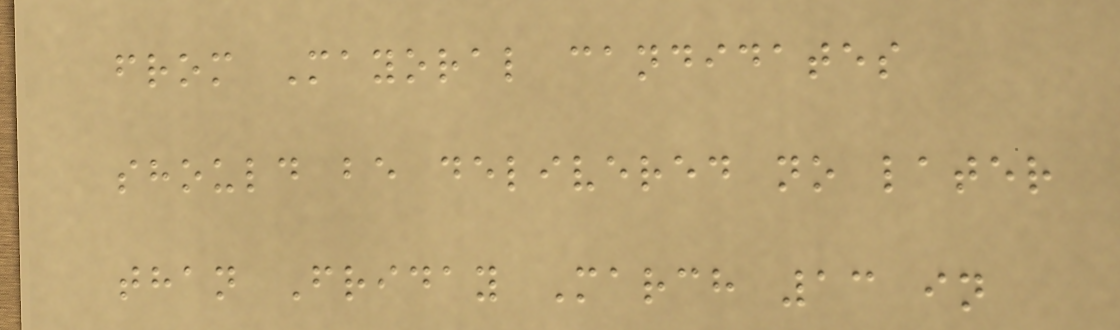from Mayoral candidates
should be delivered no later
than Friday March 13 in
